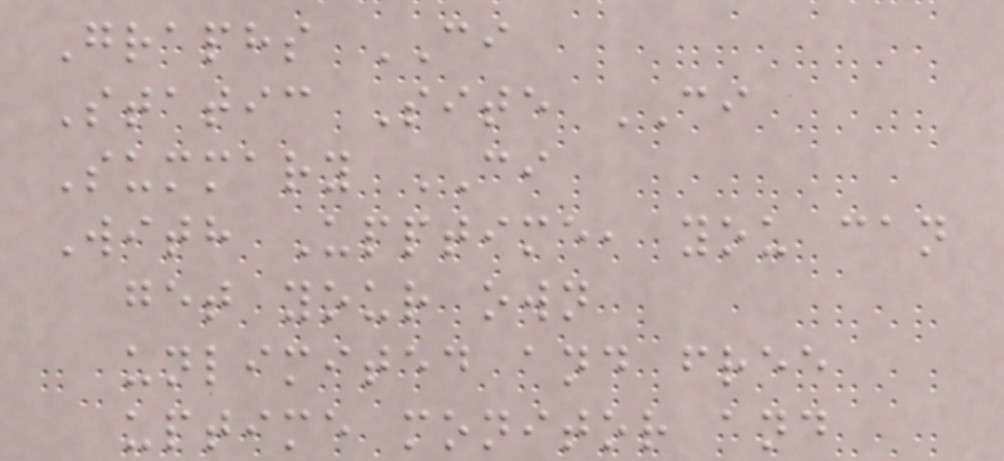Graphs CI
Static Site CI
Summary CI
With Upptime, you can
get your own
unlimited and free
uptime monitor and
